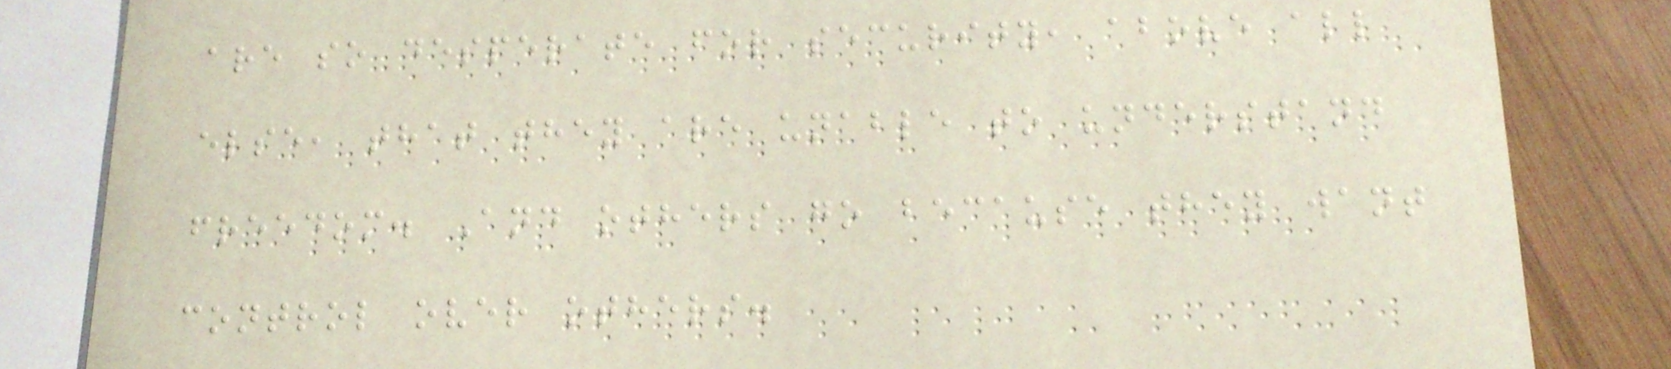are so desperate for security, above all
else, that they are unable to understand
freedom. And others go because they want
control over others.
